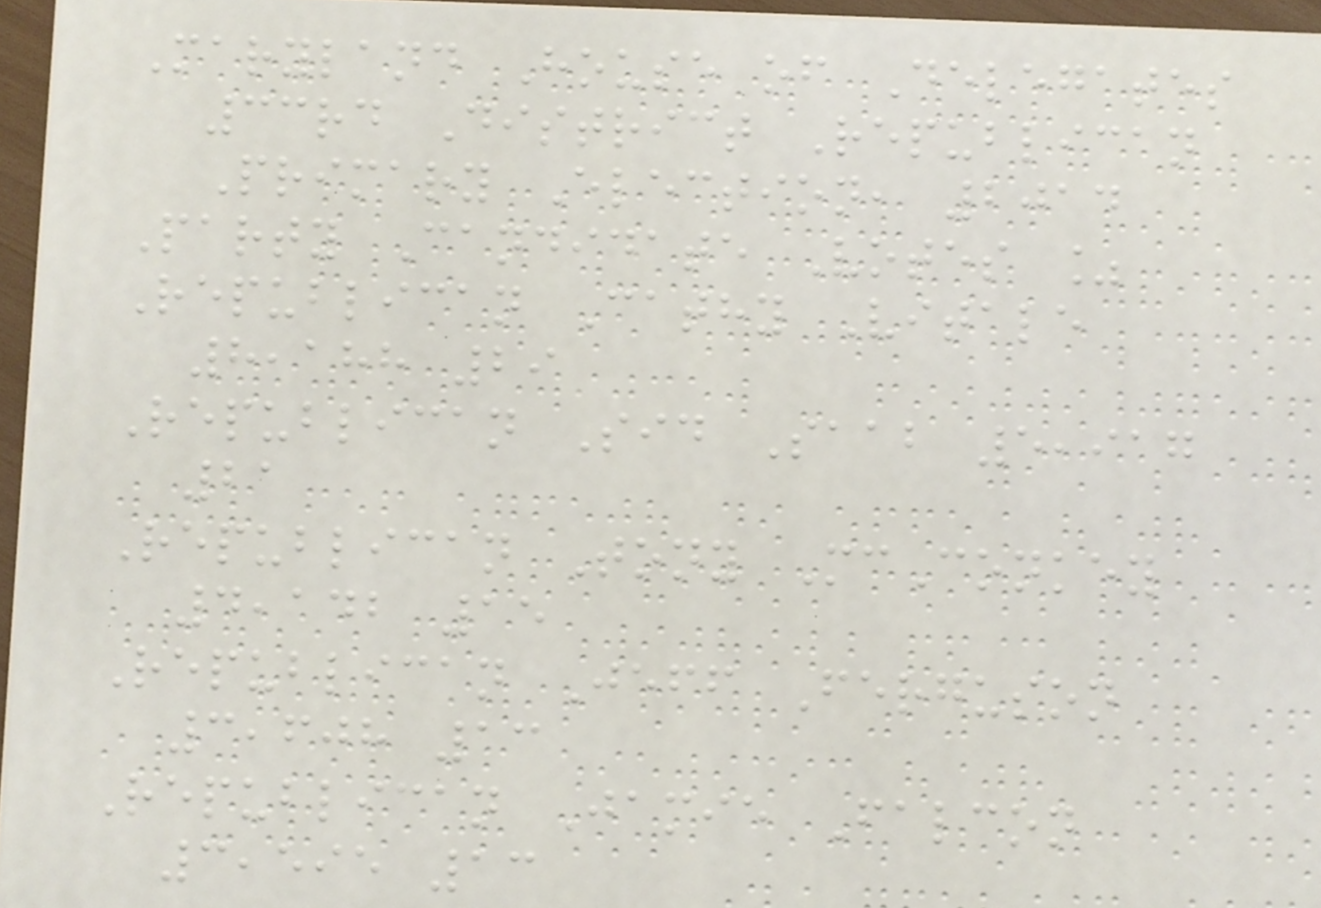Maryland House of Delegates
33rd District Republican
Primary Election, 2014
Party Candidate Votes %
Republican Cathy Vitale
8,188 29
Republican Sid Saab 5,917
21
Republican Tony McConkey
4,142 15
Republican Jeff Ferguson
3,608 13
Republican Jamie Falcon
3,595 13
